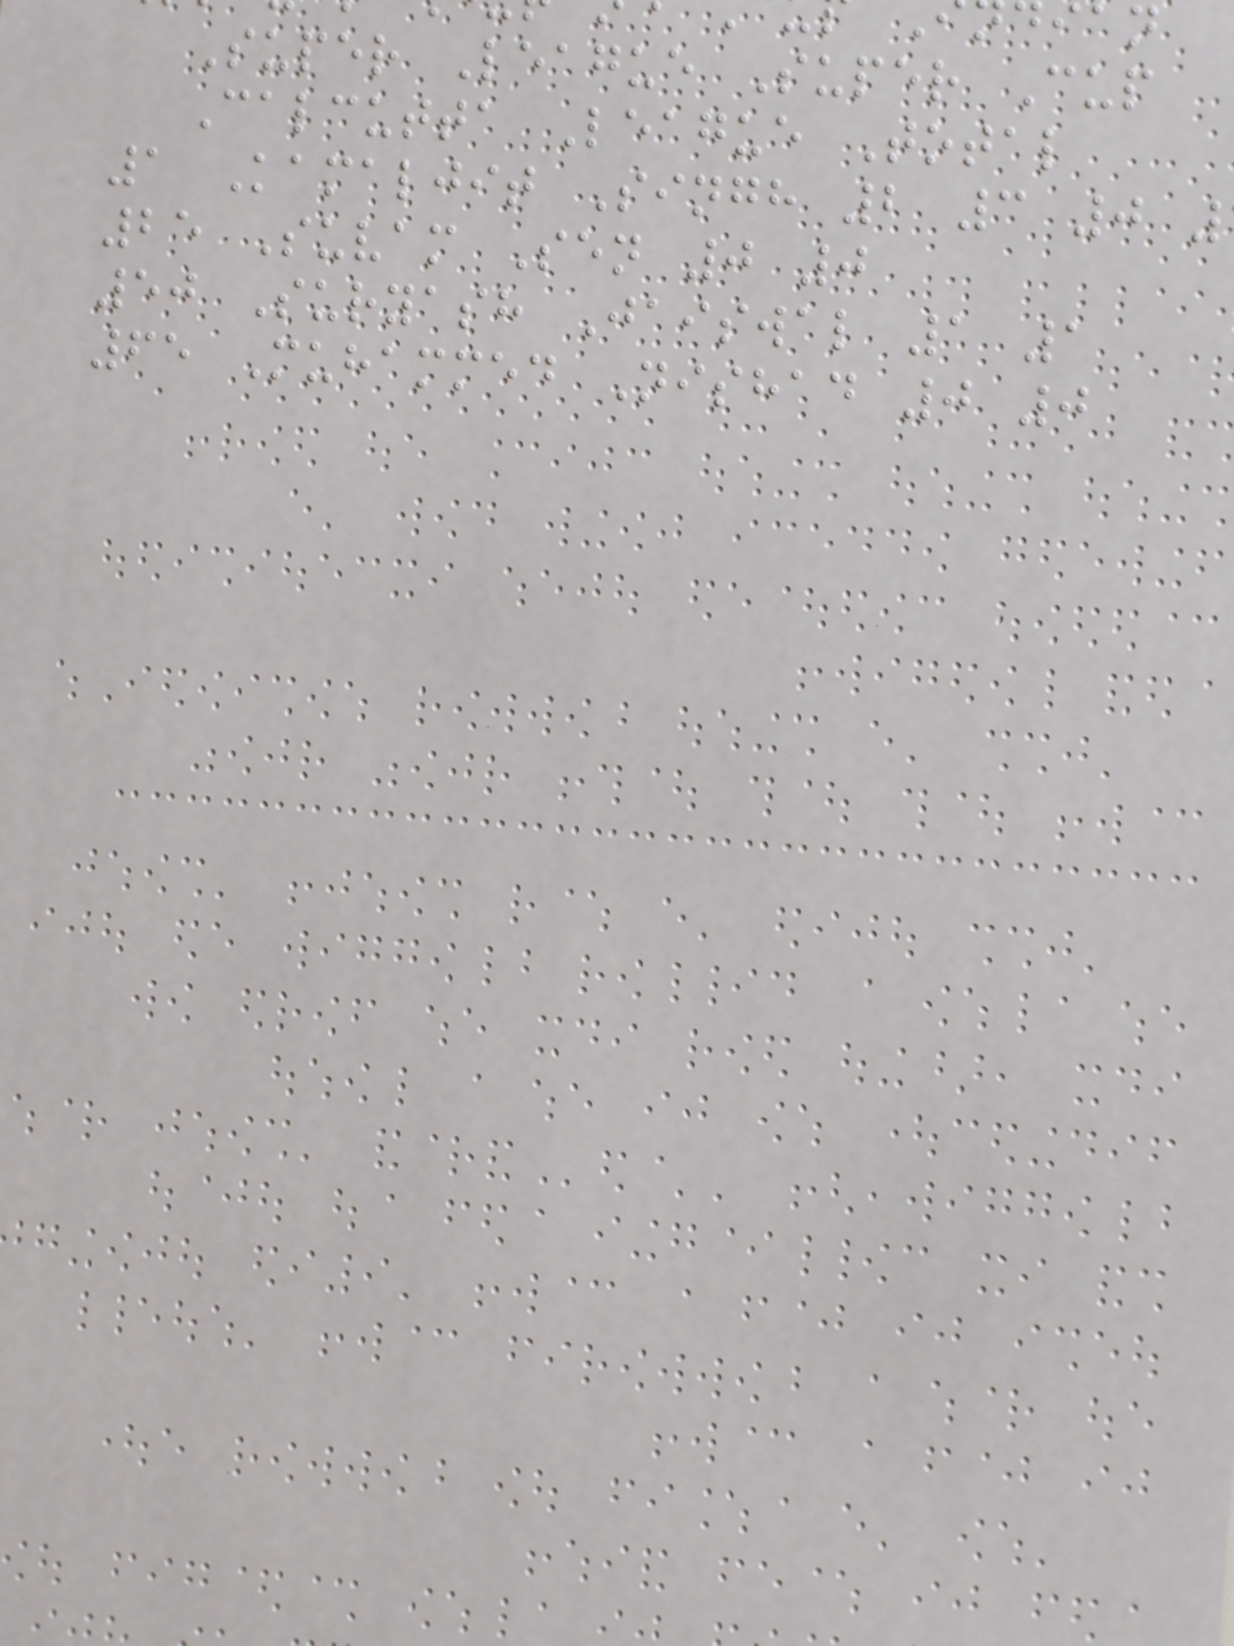Super League Super Cup
Calcutta League Total
1 Kamaljit Singh 2 3 0
25 Suvam Sen 0 0
50 Suryash Jaiswal 1 1
65 Muhammed Nishad 0 0
